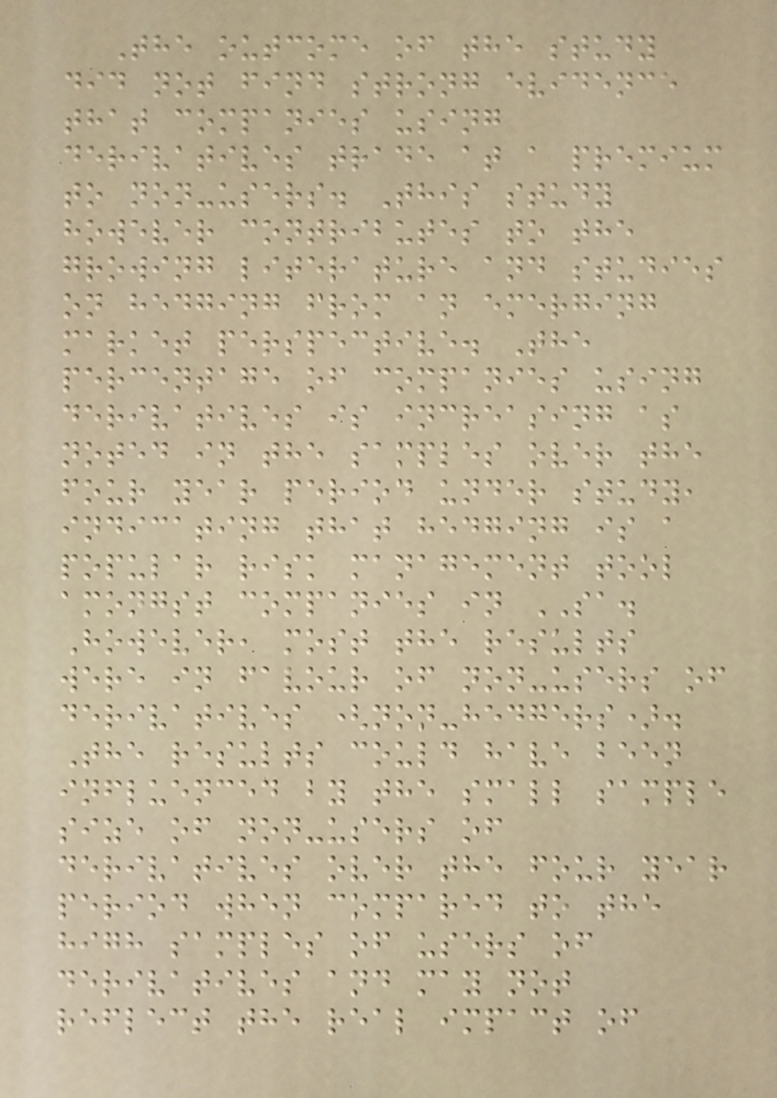The outcome of the study
did not find strong evidence
that companies using
derivatives trade at a premium
to non-users. This study
however contributes to the
growing literature and studies
on hedging from an emerging
market perspective. The
percentage of companies using
derivatives is increasing as
noted in the samples over the
four year period under study,
indicating that hedging is a
popular risk management tool
amongst companies in SA.
However, most the results
were in favour of non-users of
derivatives (non-hedgers).
The results could have been
influenced by the small sample
size of non-users of
derivatives over the four year
period when compared to the
high samples of users of
derivatives and may not
reflect the real impact of
